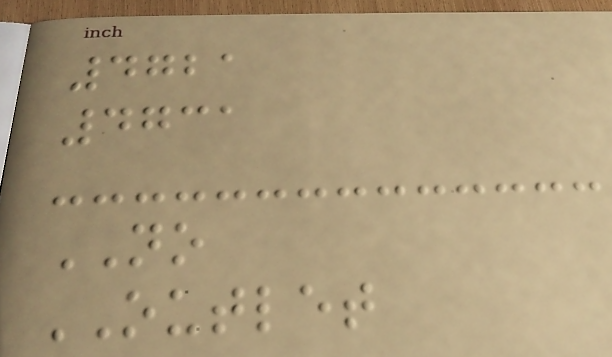4721
4731
NO
OUTLET
